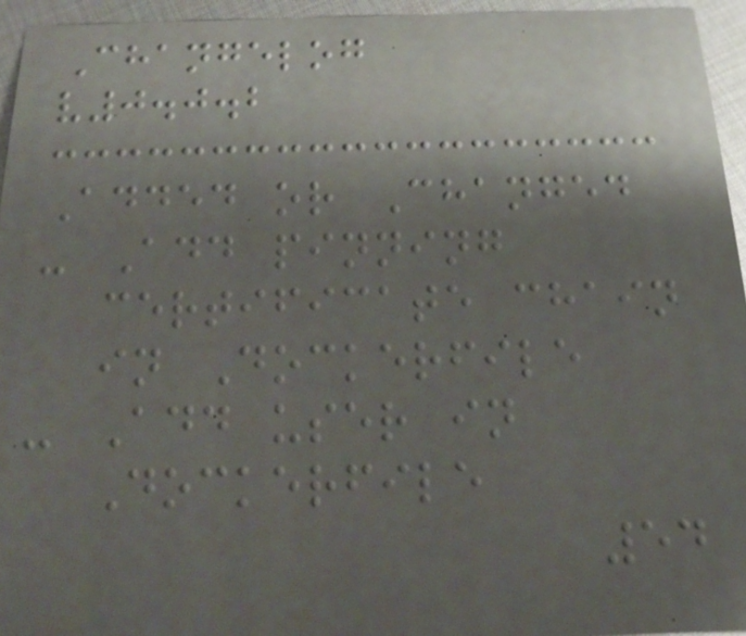Changelog
v0.0.2
Added or Changed
- Add pinning
certificate chain
in Dockerfile
- Add user in
Dockerfile
54
